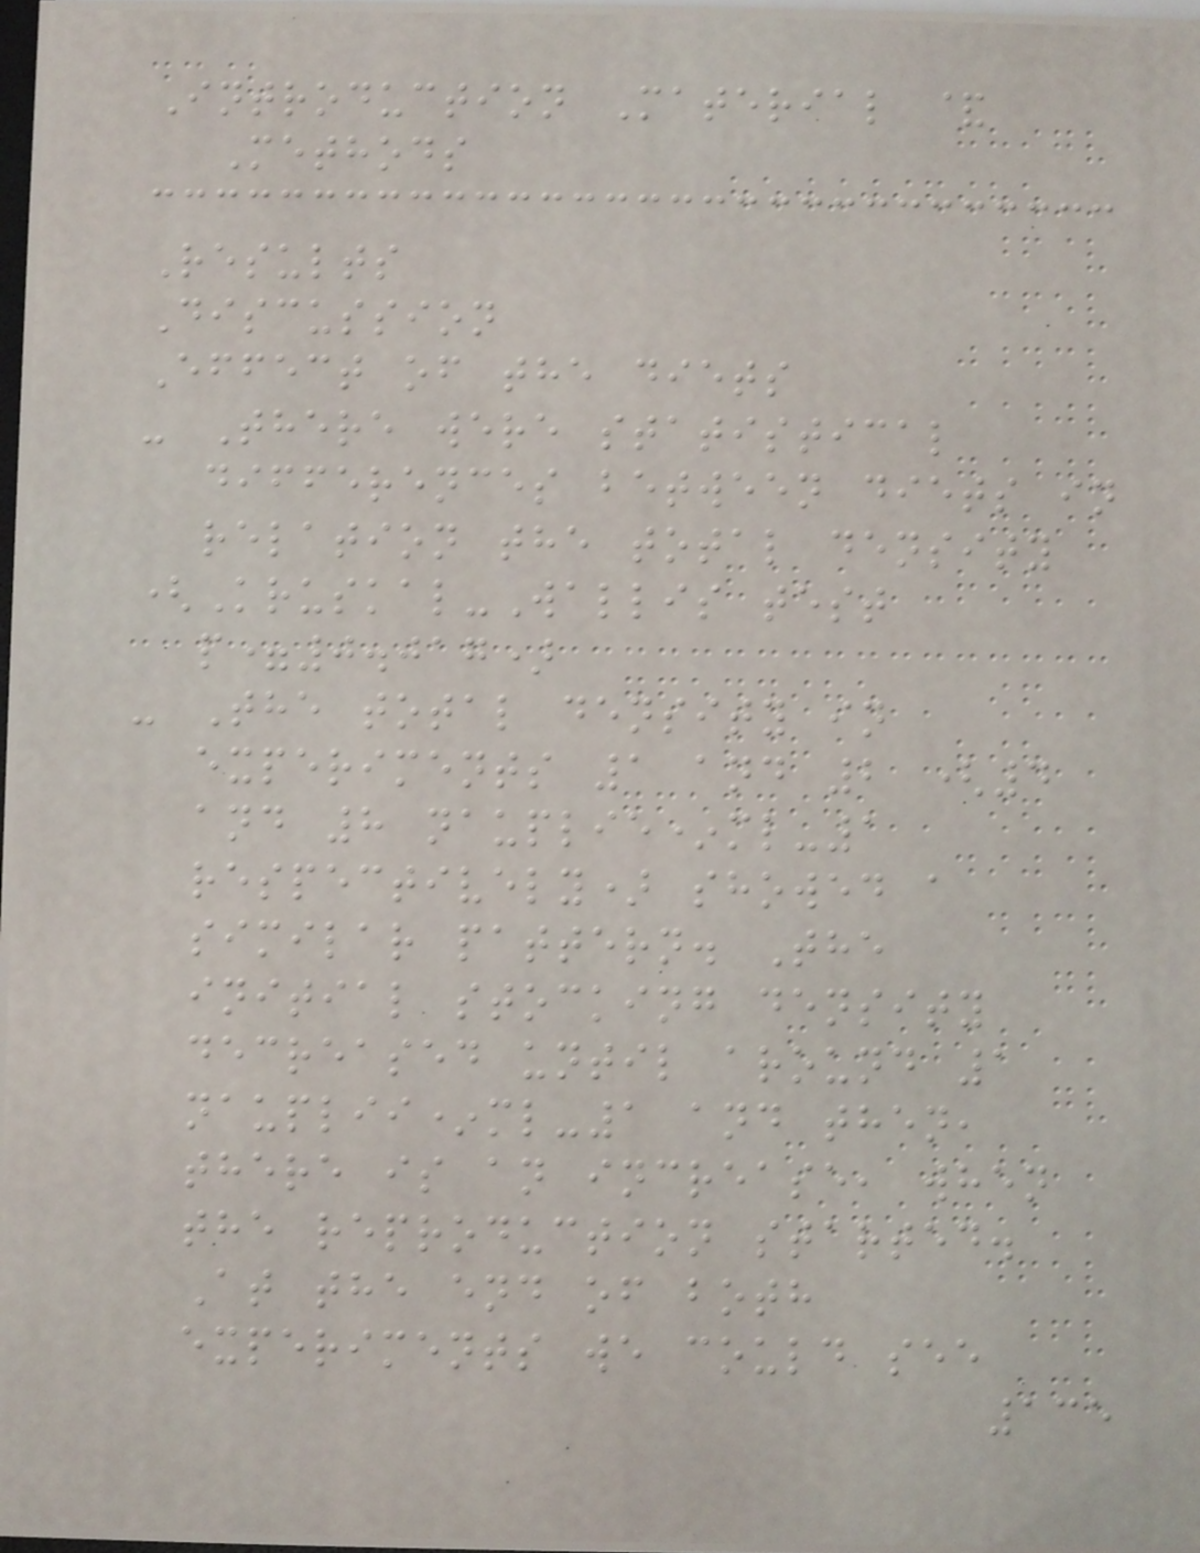Introduction Material &
Methods
Results
Discussion
Effect of the diets
- There were statistical
differences between diets in
relation the total density
(Kruskal-Wallis test
p=0.017)
- The total density in
experiments 1 and 2 (4
and 8 nauplie*ml-1
respectively) showed a
similar pattern. The
initial stocking density
decreased until around 1
nauplii*ml-1 and then,
there is an increase, when
the reproduction started.
At the end of both
experiments we could see
135
